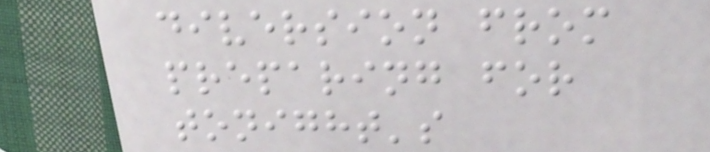diversion from
preparing for
tonight's
